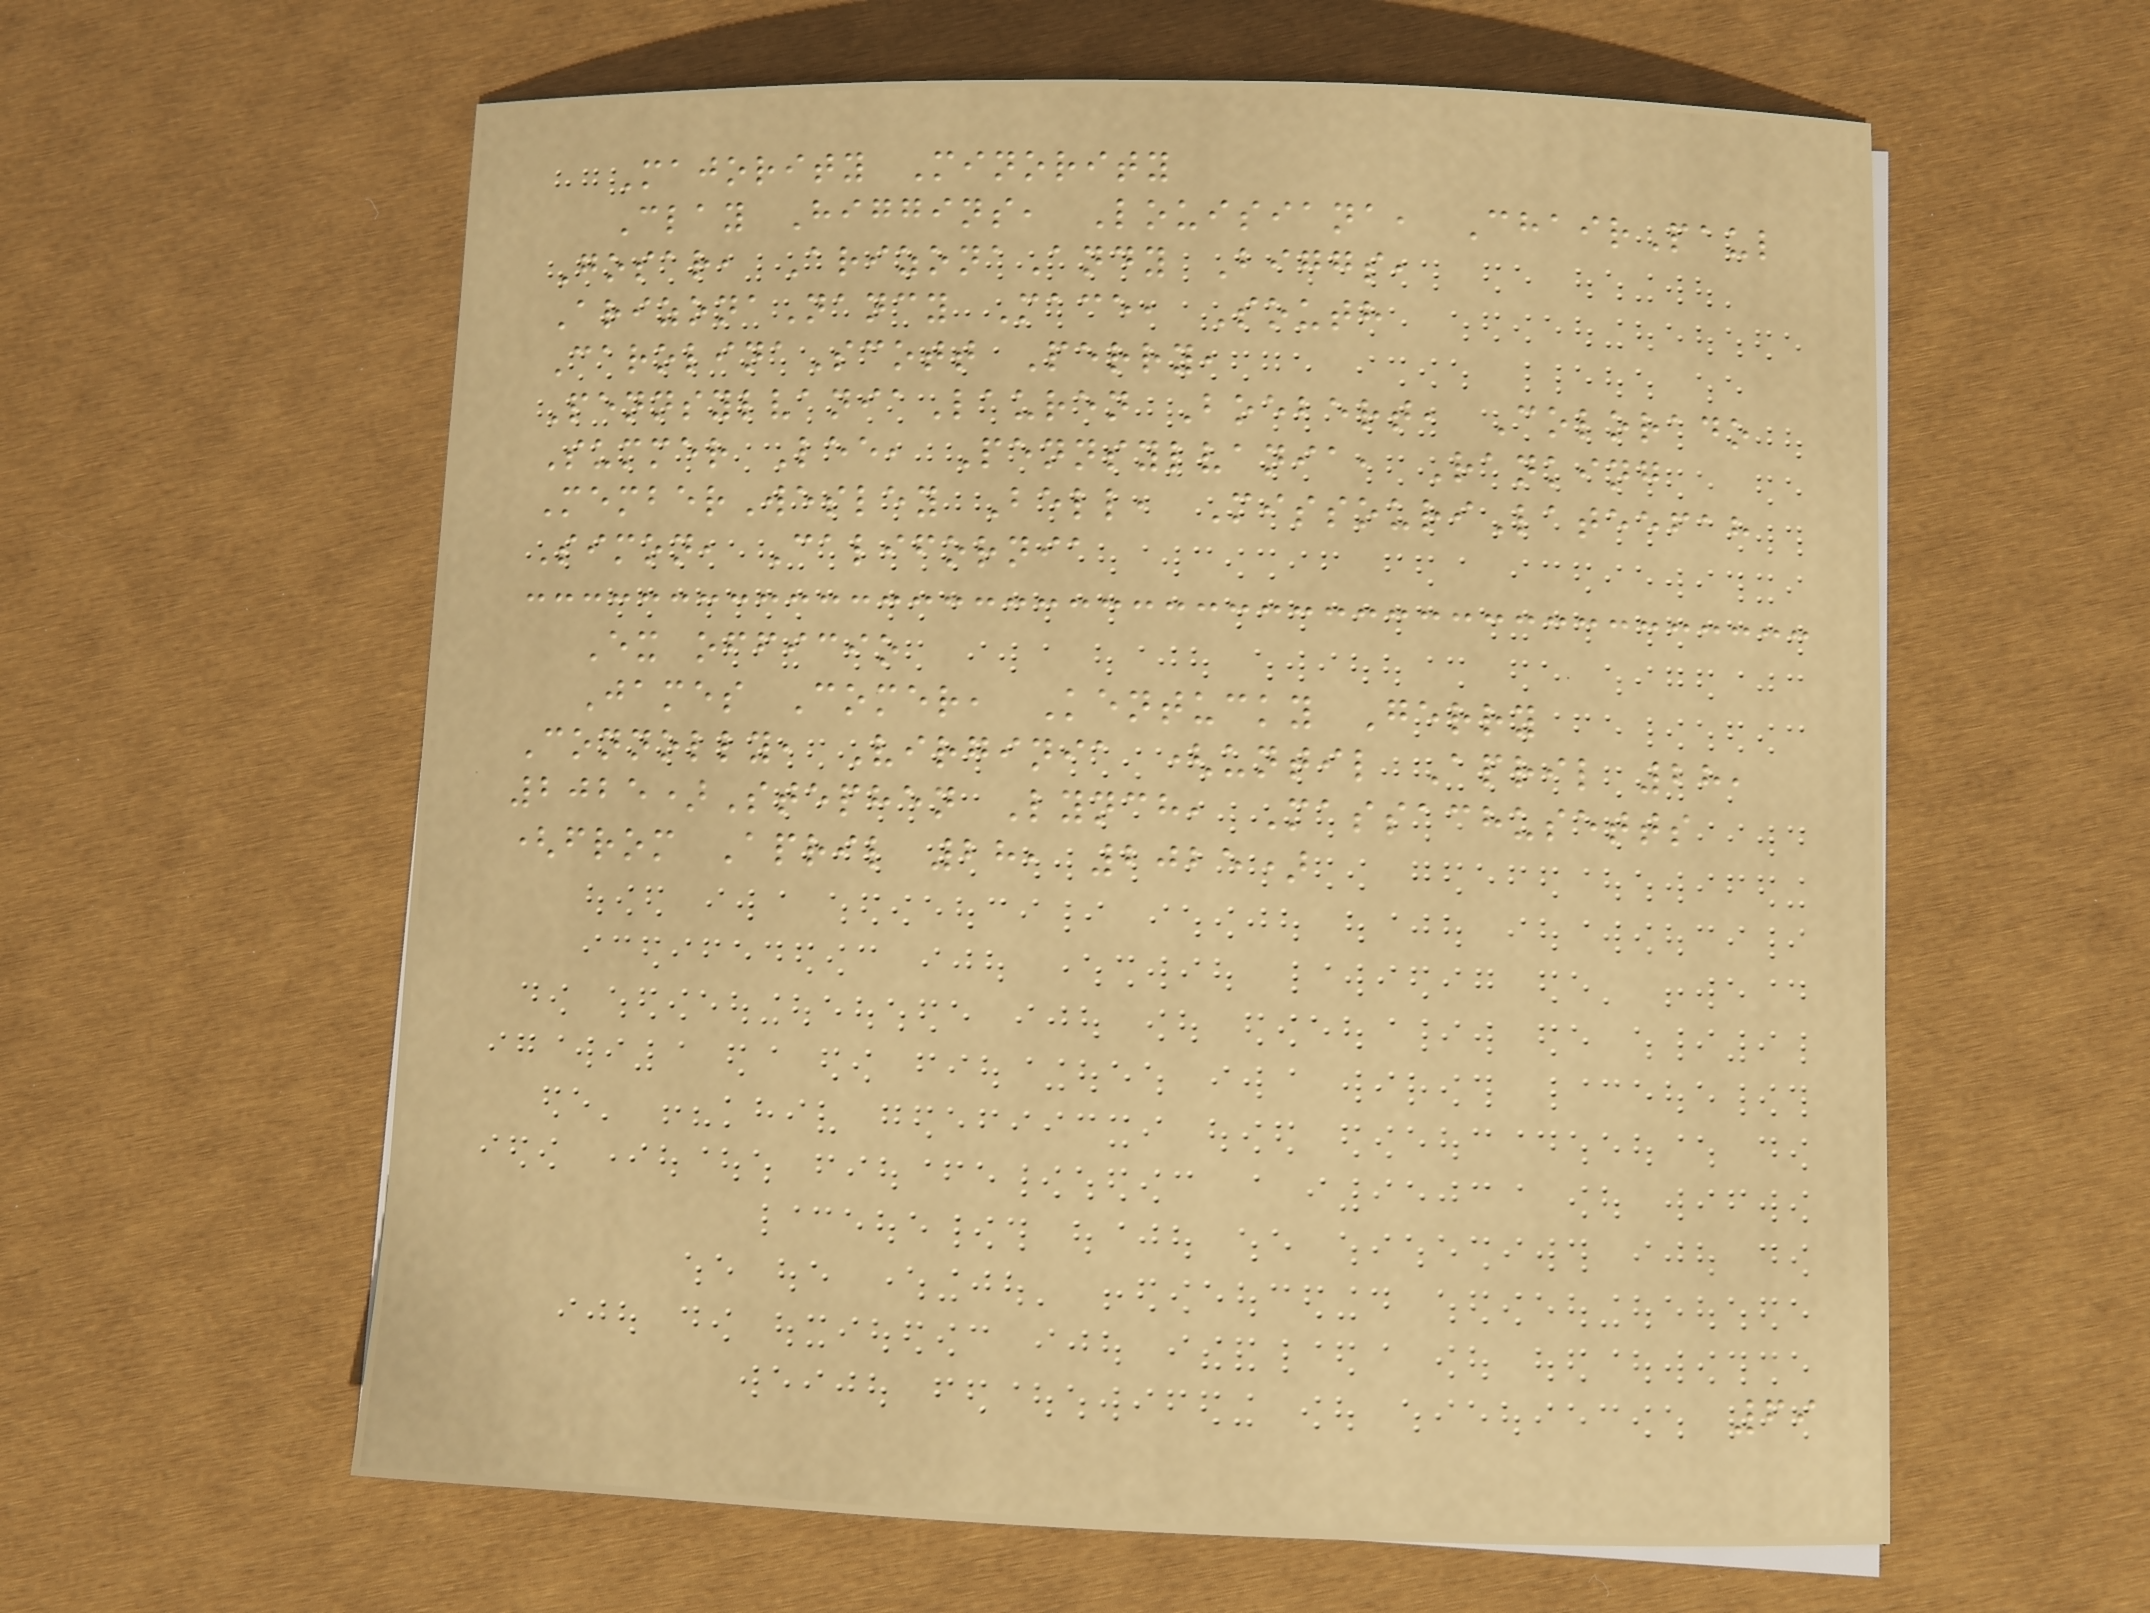Majority Minority
Clay Higgins, Louisiana, ChairPaul
Gosar, ArizonaAndy Biggs,
ArizonaNancy Mace, South
CarolinaScott Perry,
PennsylvaniaLauren Boebert, Colorado
Summer Lee, Pennsylvania, Ranking
MemberWesley Bell, MissouriLateefah
Simon, California
Ex officio
James Comer, Kentucky Gerry
Connolly, Virginia (until April 28,
2025)Stephen Lynch, Massachusetts
(from April 28, 2025)
69
